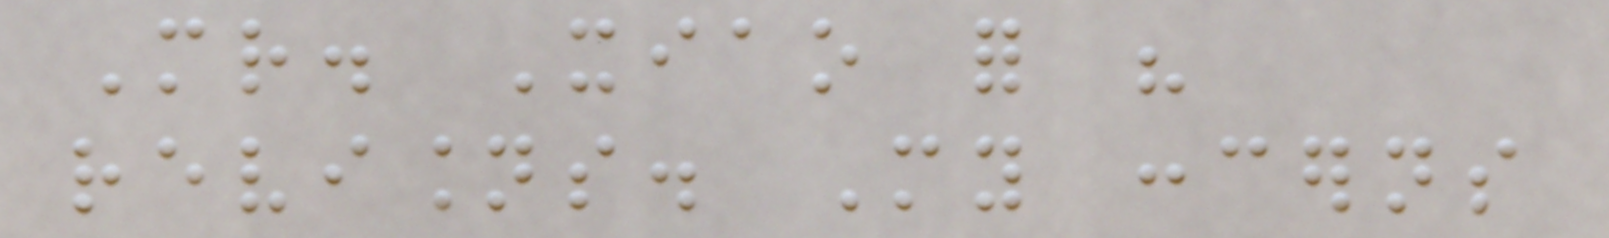Mr. Xiao for his
revisions. My concerns
